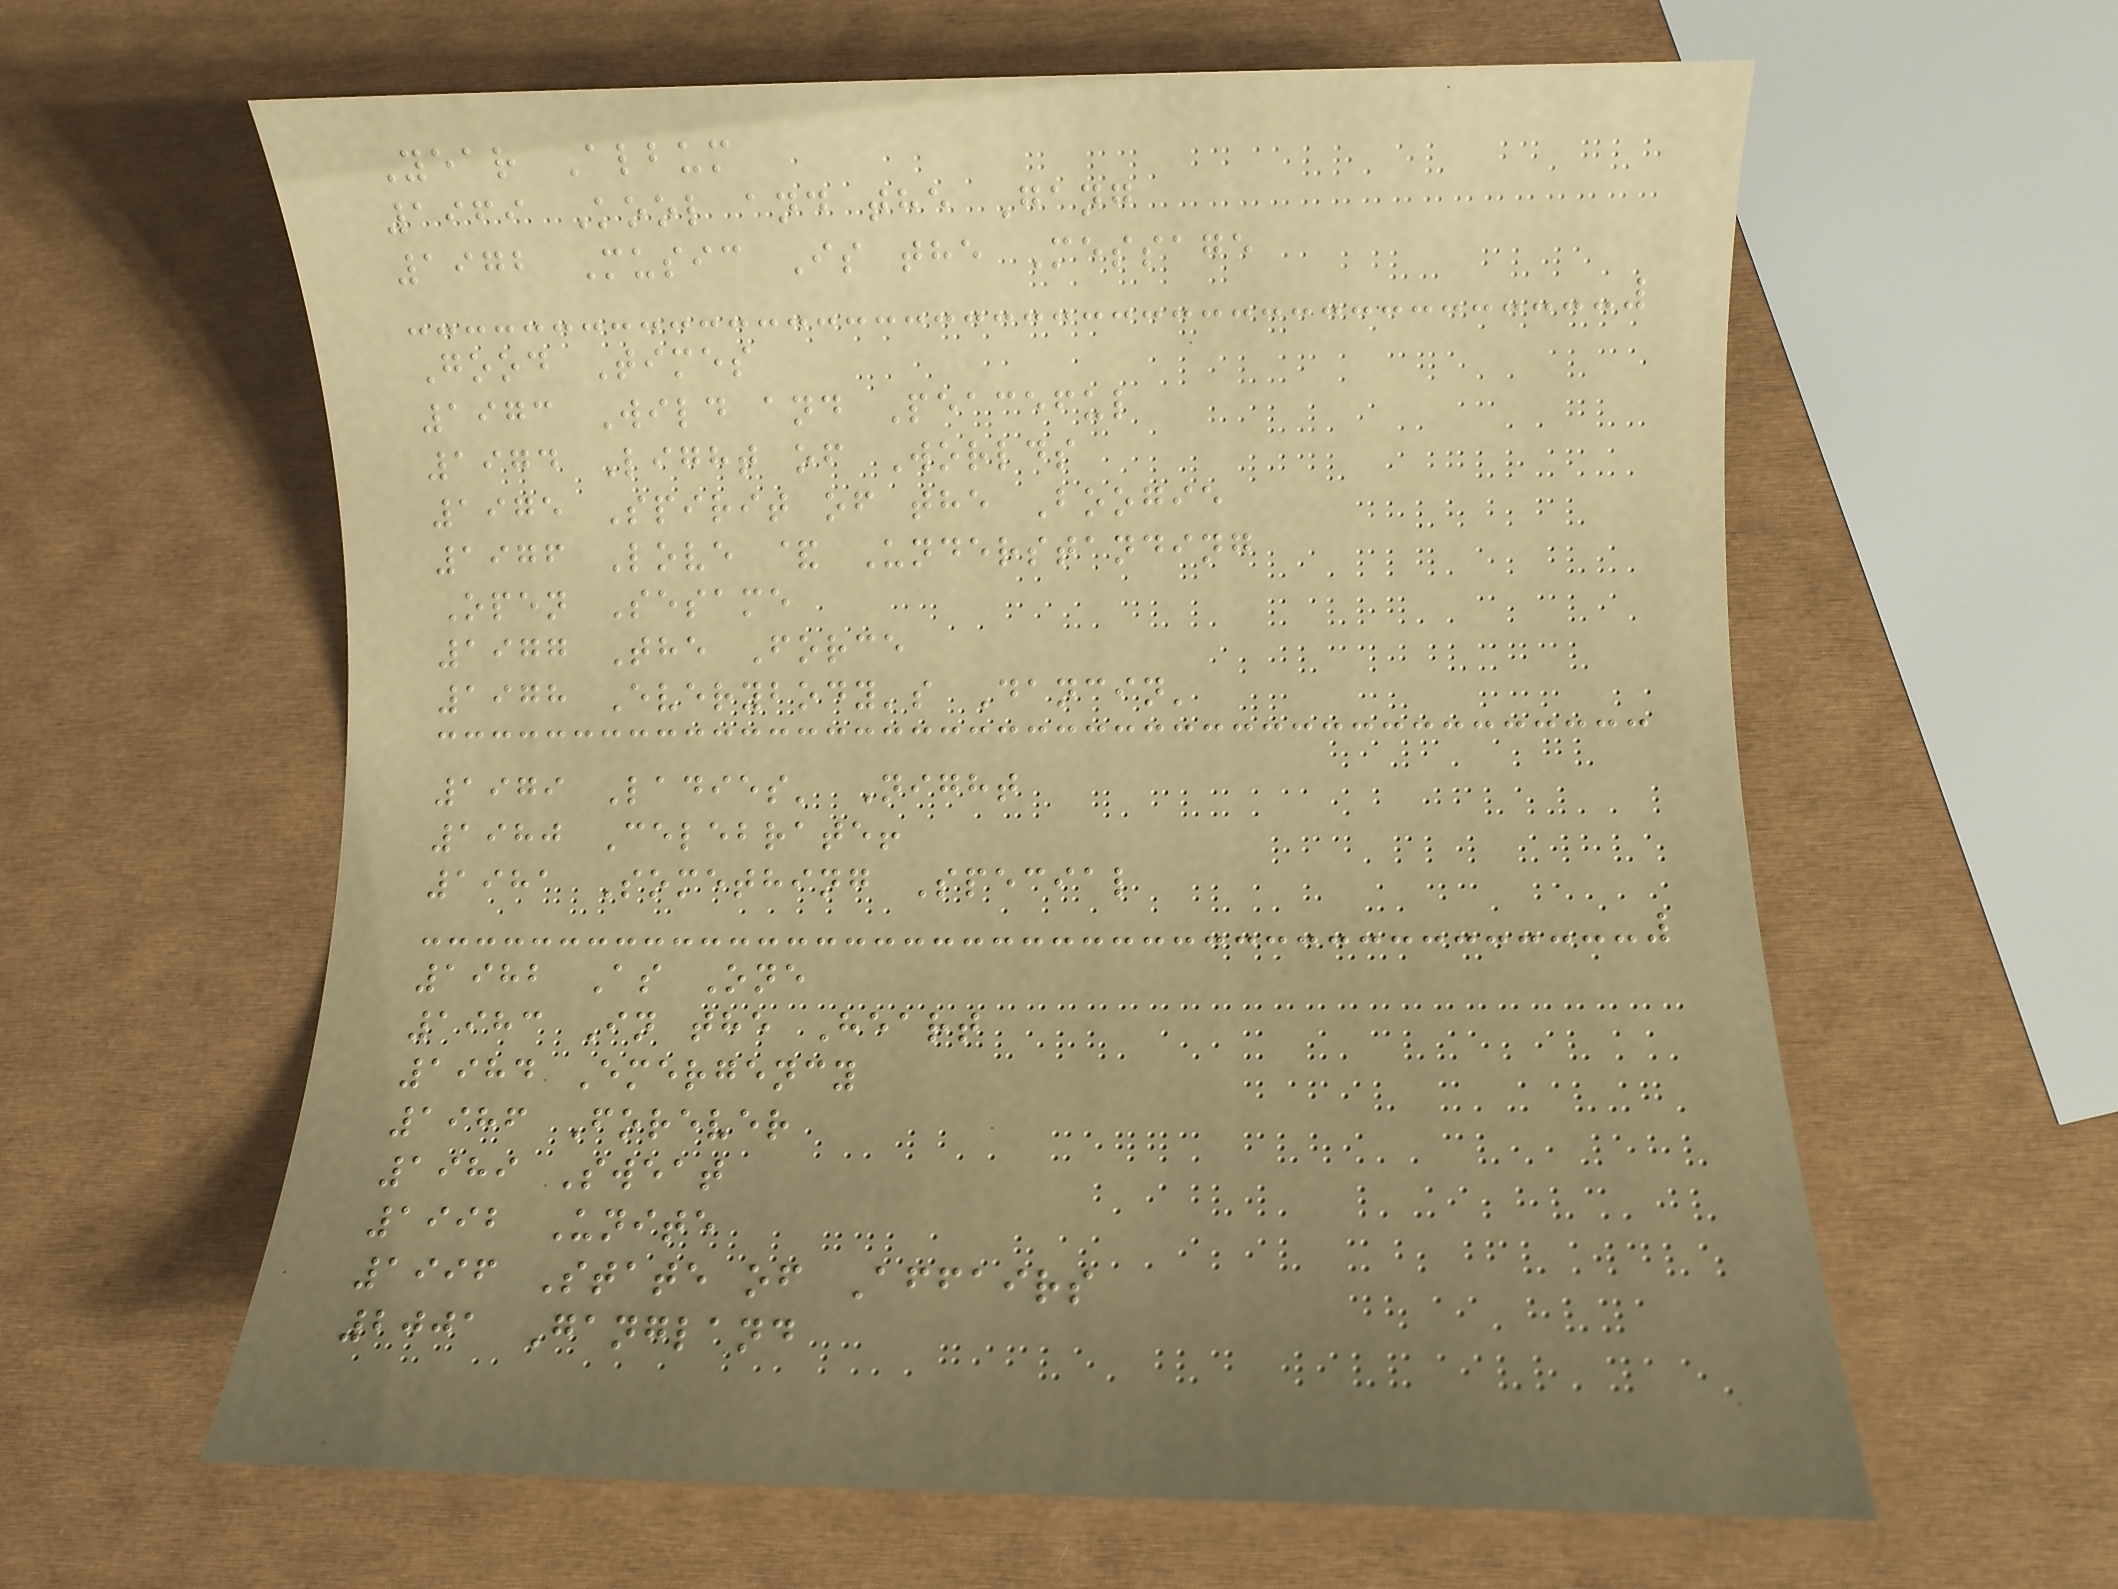Year Album
1969 Kool and the Gang
1972 Music Is the Message
Good Times
1973 Wild and Peaceful
1974 Light of Worlds
1975 Spirit of the Boogie
1976 Love & Understanding
Open Sesame
1977 The Force
1978 Everybody's Dancin'
1979 Ladies' Night
1980 Celebrate!
1981 Something Special
1982 As One
1983 In the Heart
1984 Emergency
1986 Forever
1989 Sweat
1992 Unite
1996 State of Affairs
2001 Gangland
